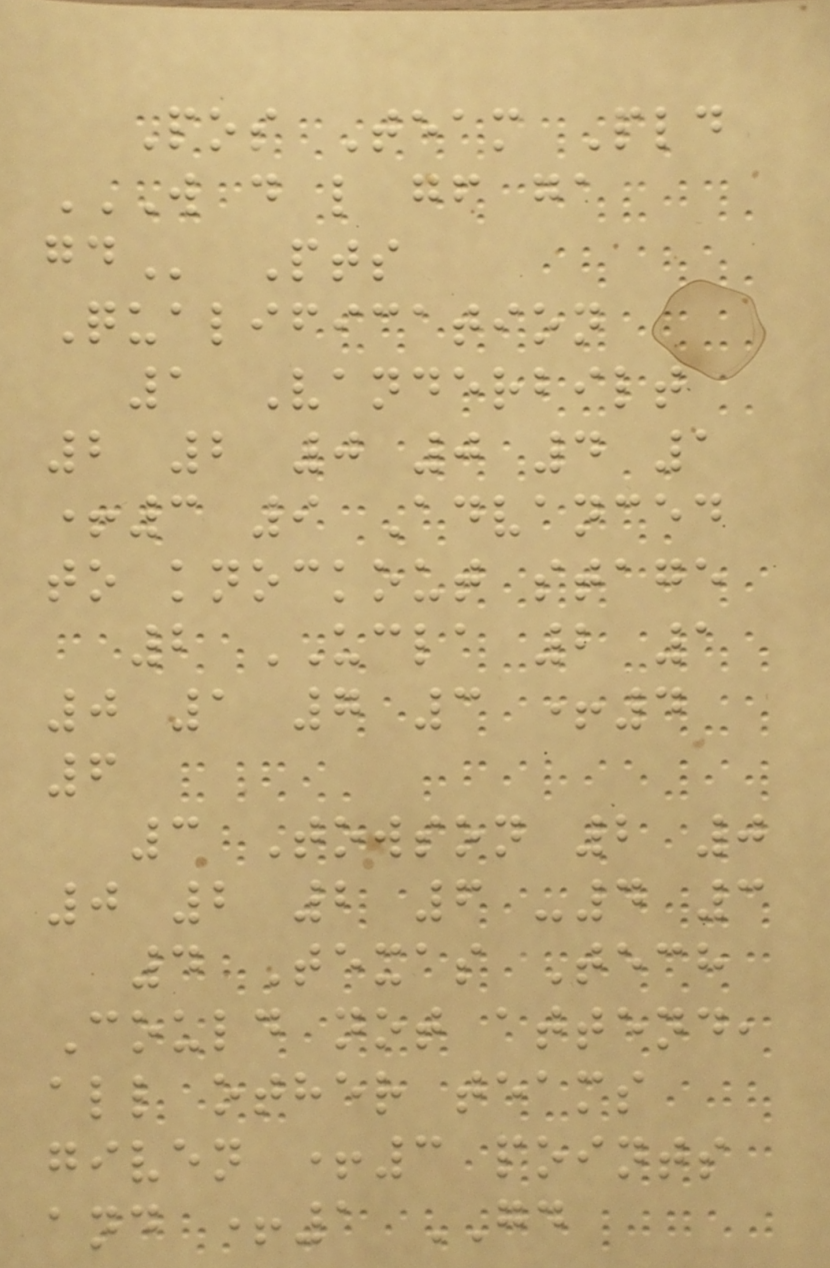Pos Team Pld
W D L GF GA
GD Pts
Qualification
1 Vanderbilt
2 2 0 0 4 1
+3 9 Advanced
to knockout stage
2 UCLA 2 1
0 1 7 3 +4
6
3 Towson 2 0
0 2 2 6 -4 3
4 Texas Tech
Could not attend,
all other teams
given +3 points
and +1 GD
